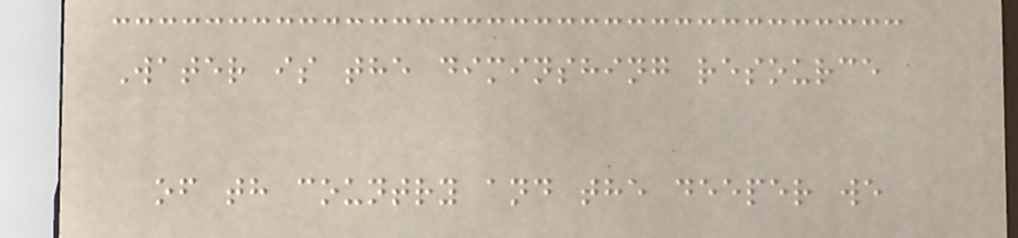Water is the diminshing resource
of th country and the deeper we
